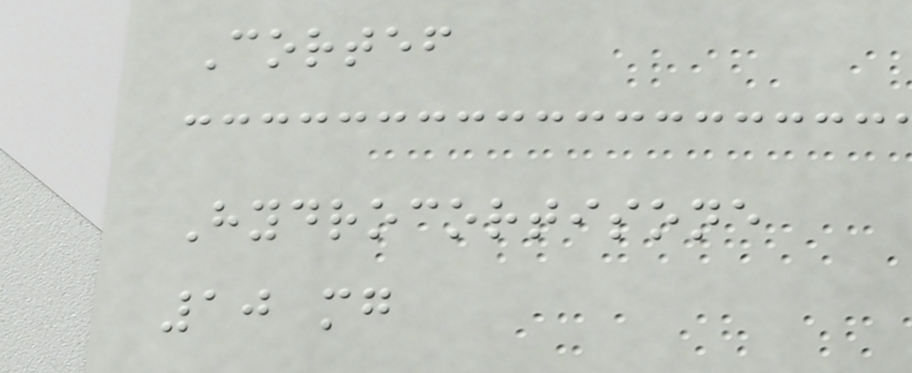Cortef
Hydrocortisone
10 mg
